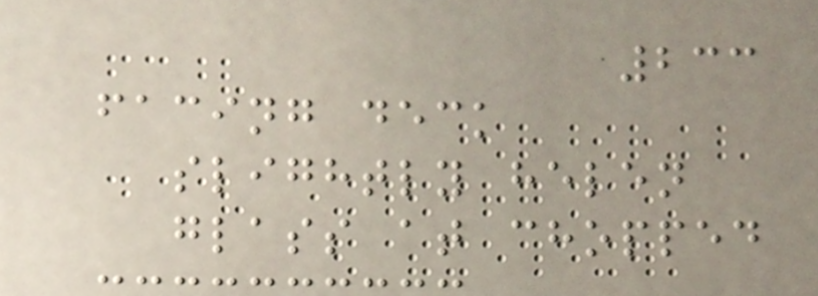233
facing deck
slightly helen
glass at chopped
